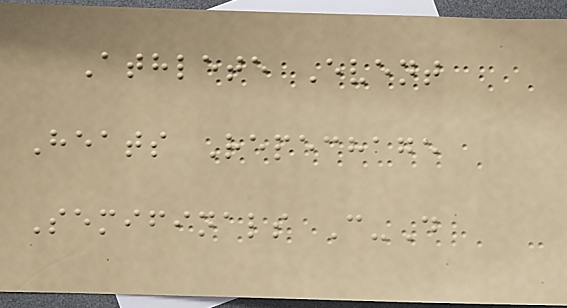Athlete Event
Heats Repechage
Semifinals C-D
